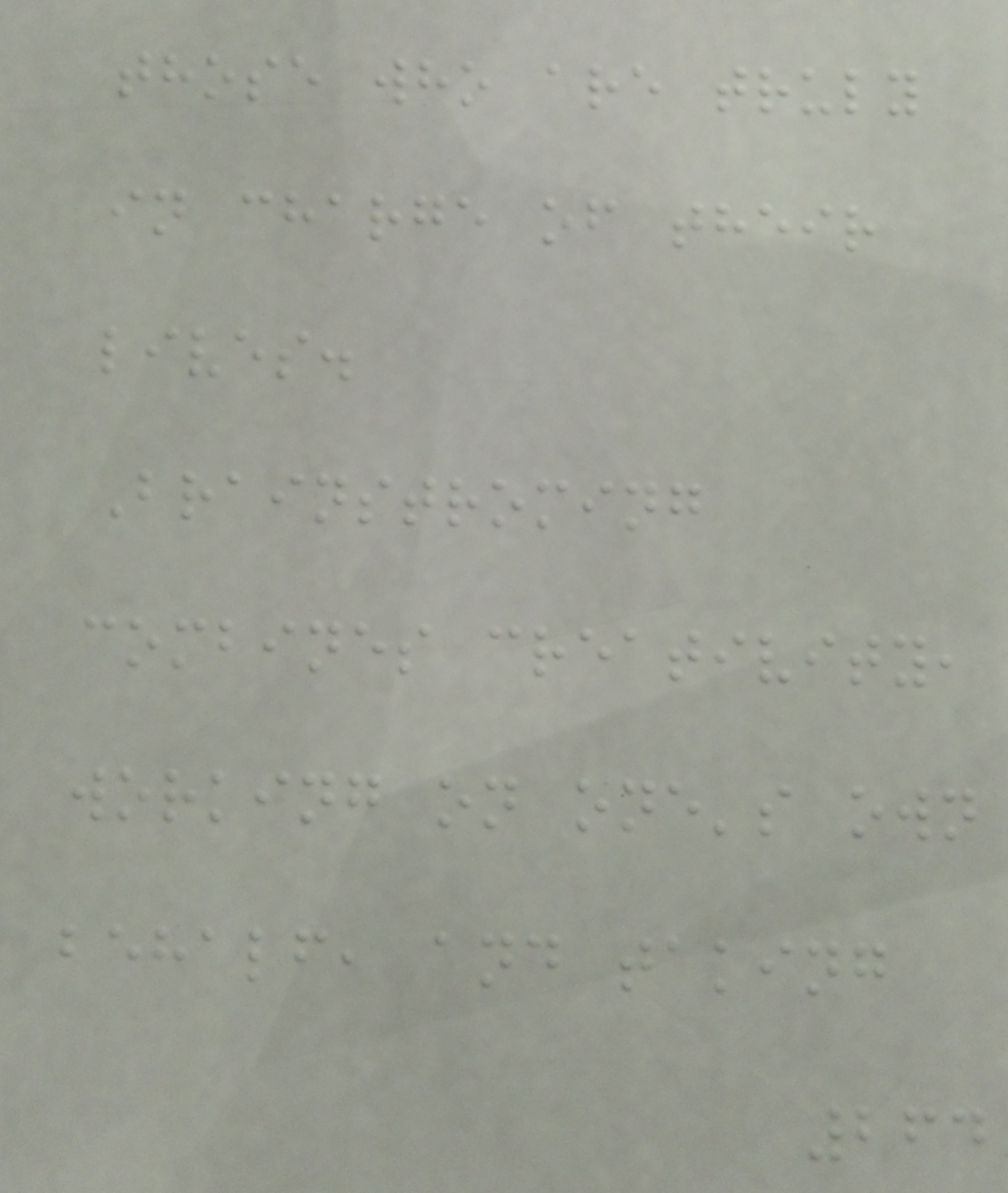those who are truly
in charge of their
lives.
Brainstroming
combines creativity,
working on one's own
behalf, and taking
264
